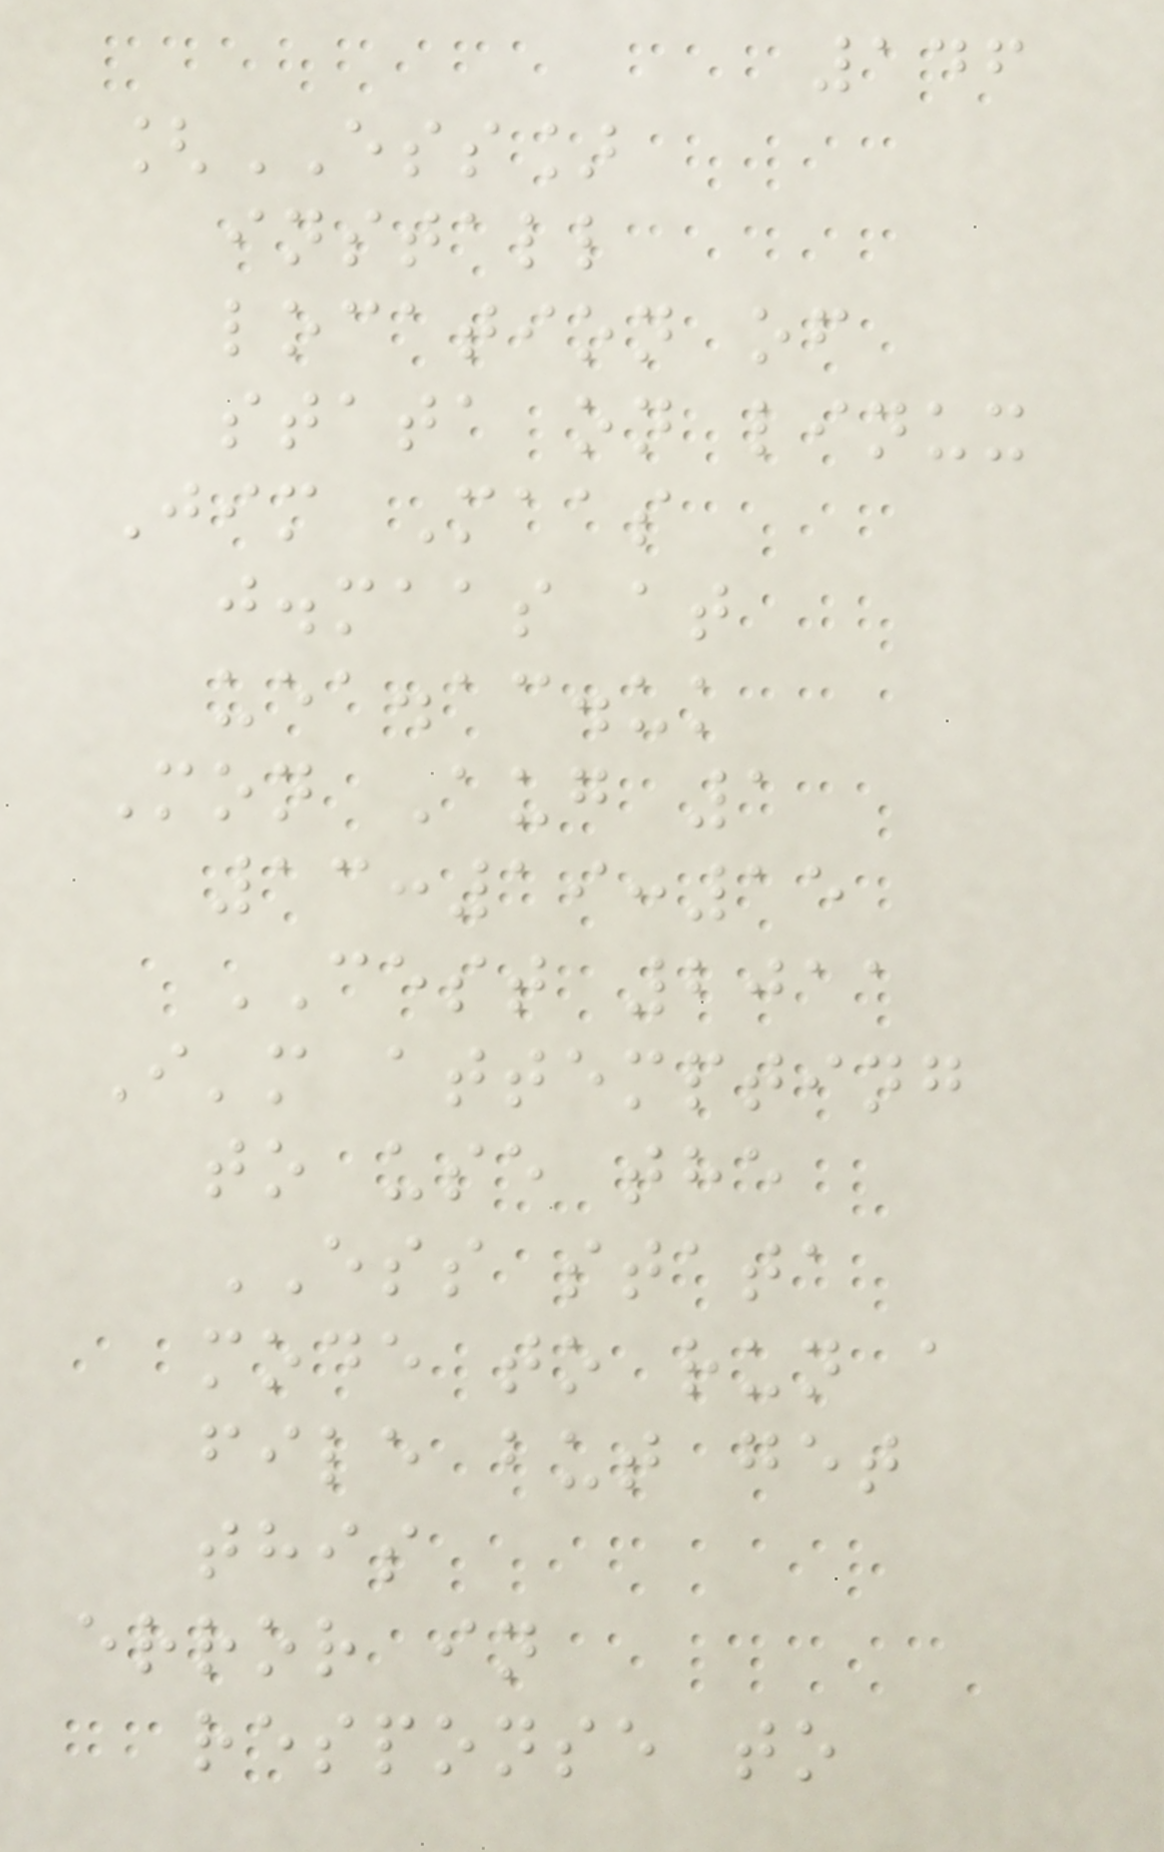146
[ESS]
install
location of
stata on linux
Jim Maas
j.maas at
uea.ac.uk
Mon Aug 1
13:19:15
CEST 2011
I'm attempting
to use the
ESS stata
mode to run a
file but get
this
error in
response to
